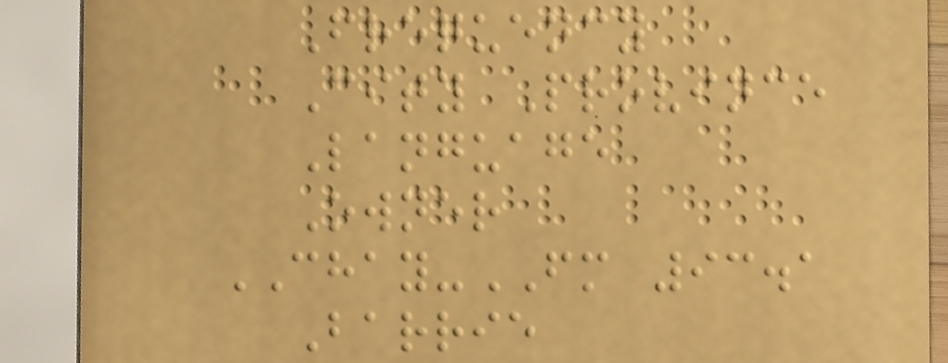Frequency
City Province
Language
Owner
CHAY-FM 93.1
Barrie
